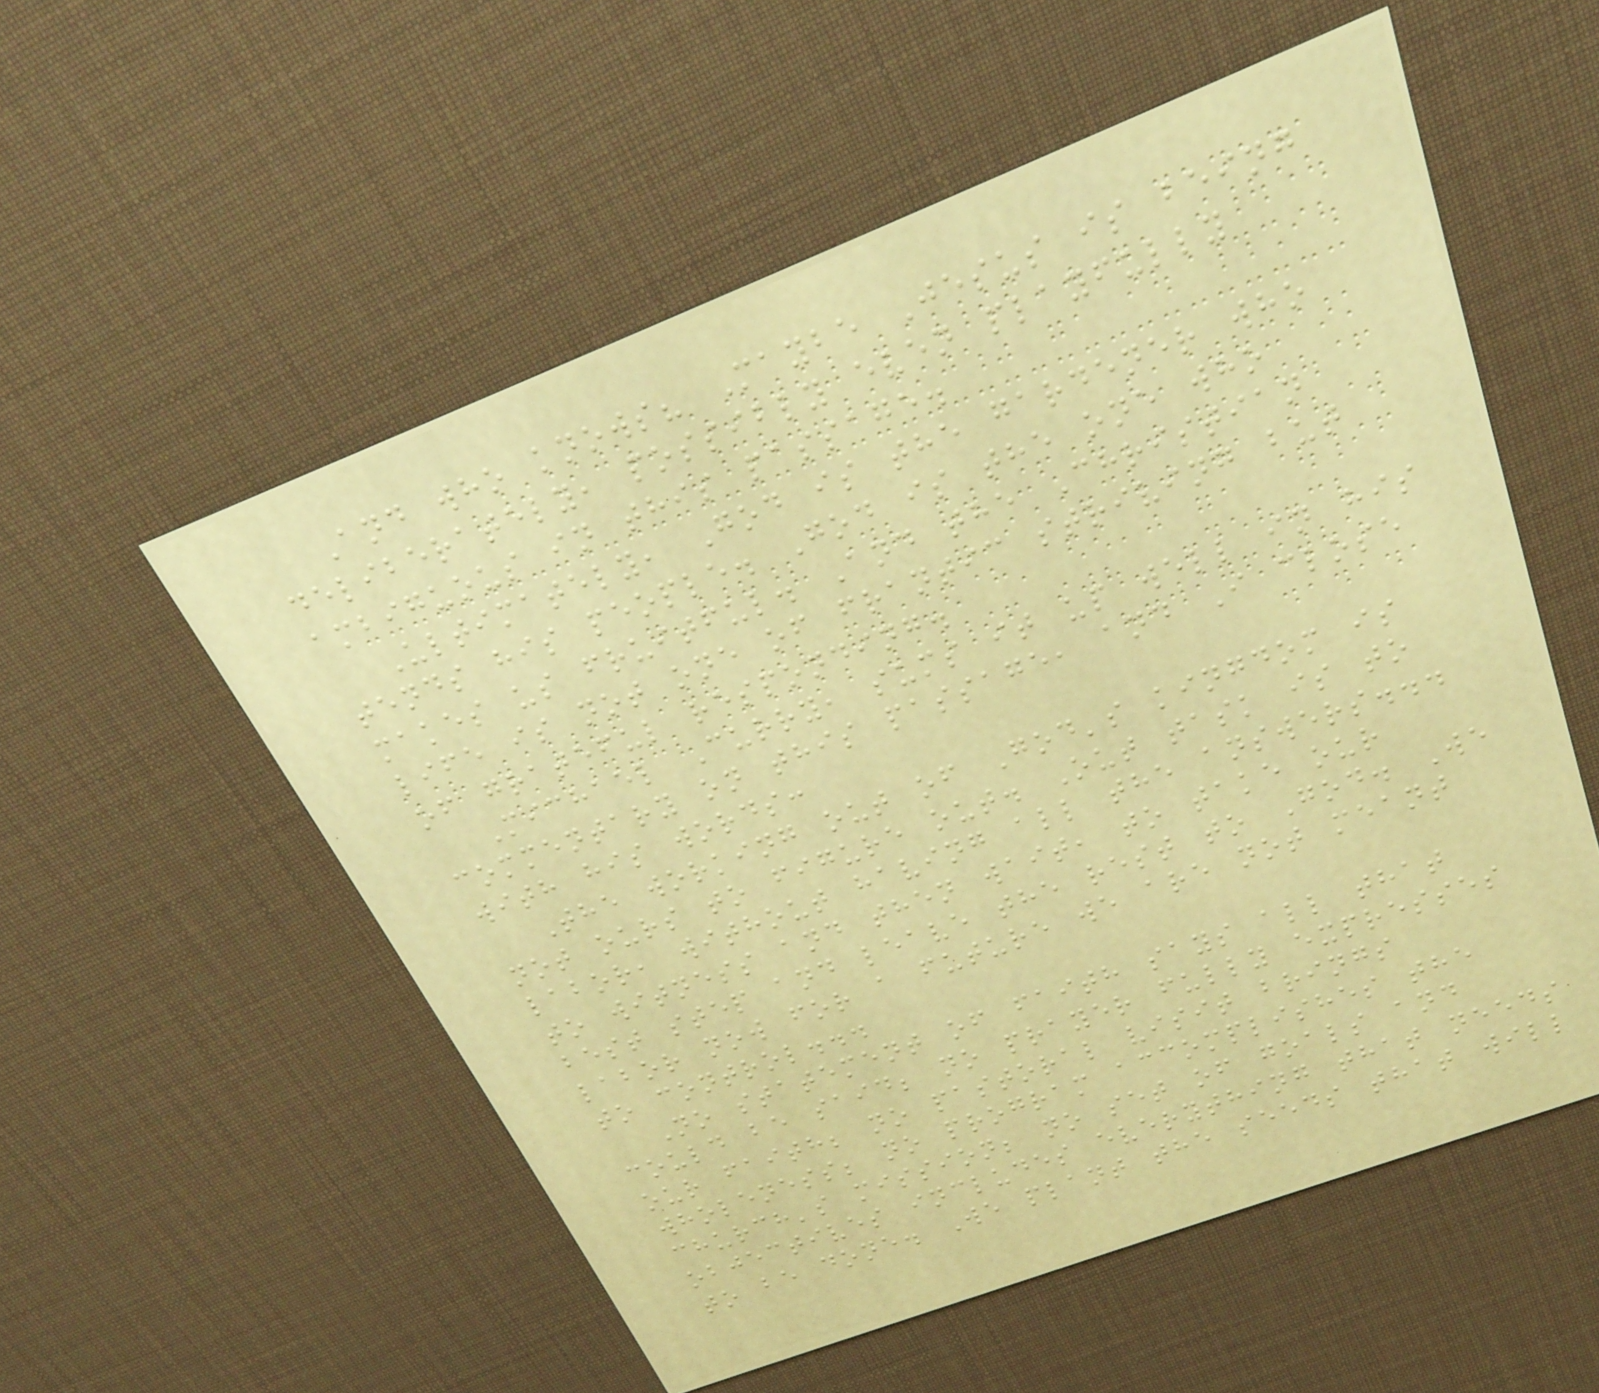And who knows? Maybe Jesus is being
deliberately, possibly even playfully
ambiguous in this passage.
Ultimately, God is the gardener who
tends his people. God is the one who
makes us fruitful. And the Christian
life is not one of frantic striving but
of grateful responding.
Michael Curry, sums it up well in his
commentary on this passage, and I close
with his words:
The working out of God's kingdom is
not ours to figure out. Out task is to
labor, without having all the answers...
to witness and then wait, to take our
best step and leave the rest to God. We
labor now for a future we are not meant
to control...
No statement of faith says all that
could be said; no prayer fully expresses
our faith; no pastoral visit brings
wholeness; no program accomplishes the
church's mission; no set of goals and
objectives includes everything that needs
to be done. We plant the seeds that will
